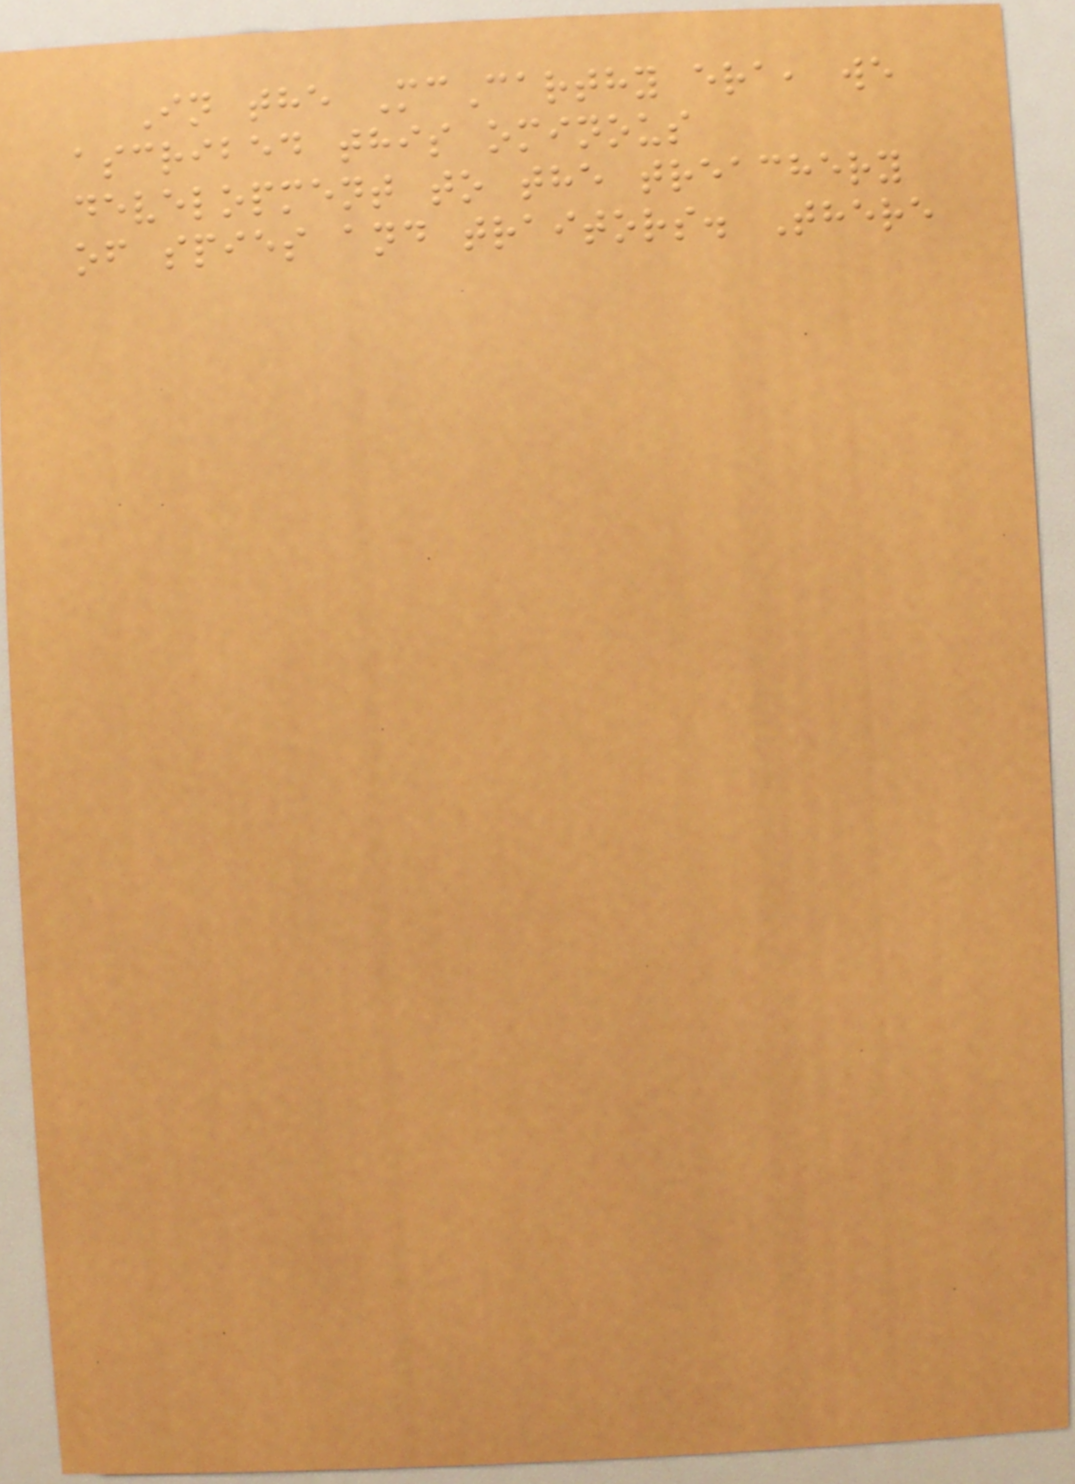In the McCarthy era, we
ascribed this ominous
development to the treachery
of spies and traitors. There
